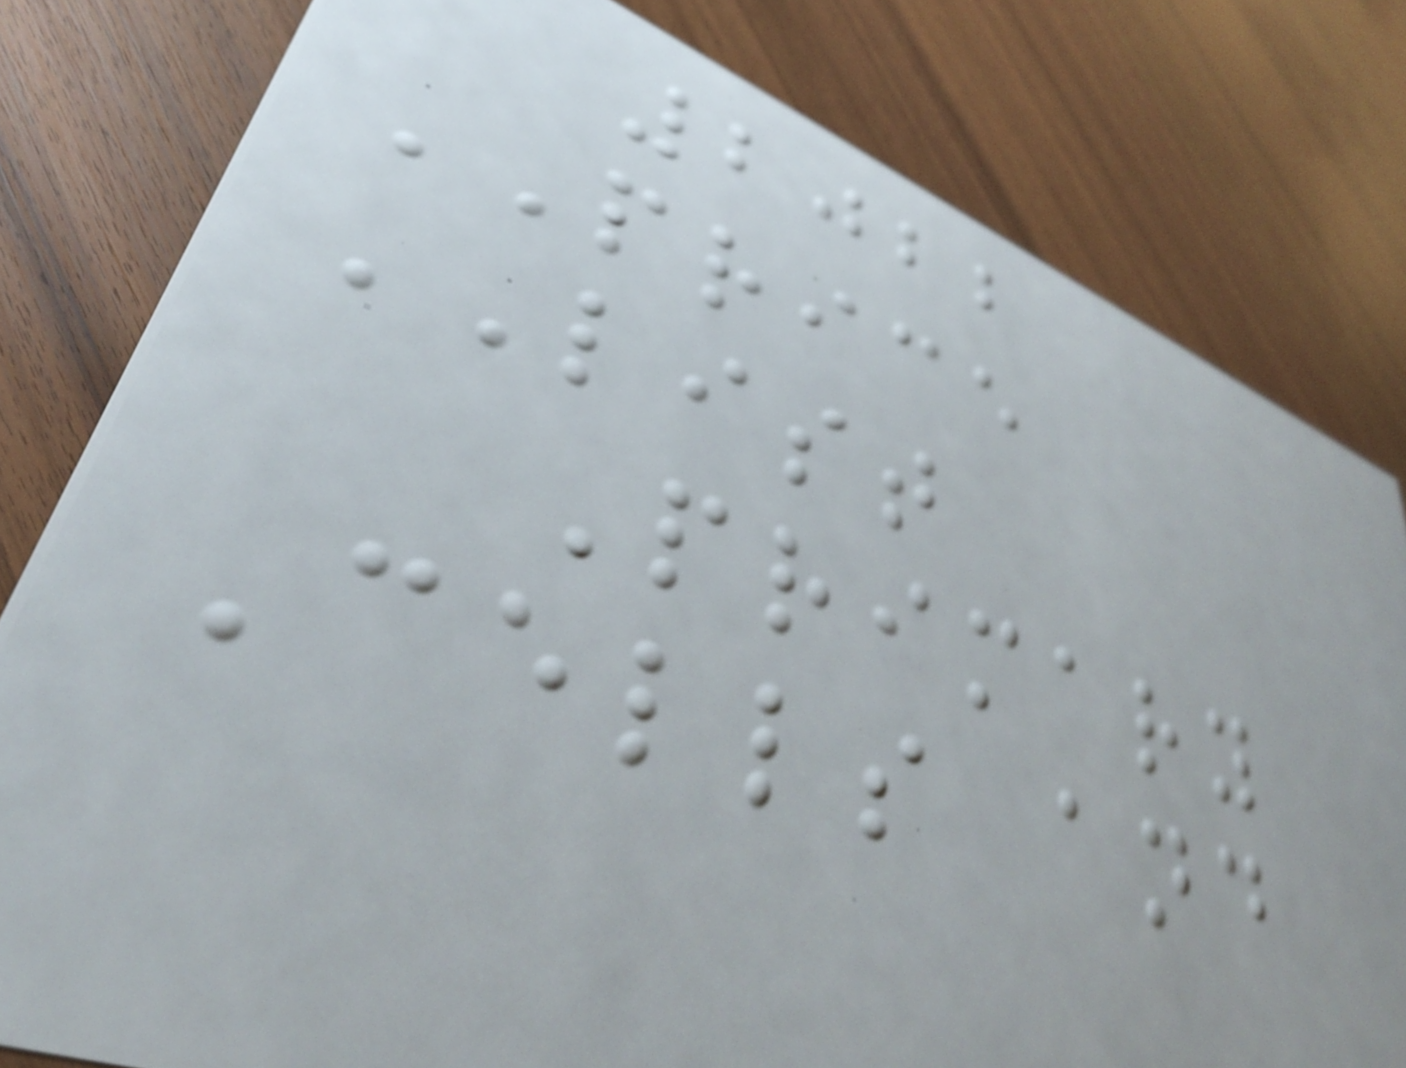2022
PRICE
LIST
Primary
Cells and
